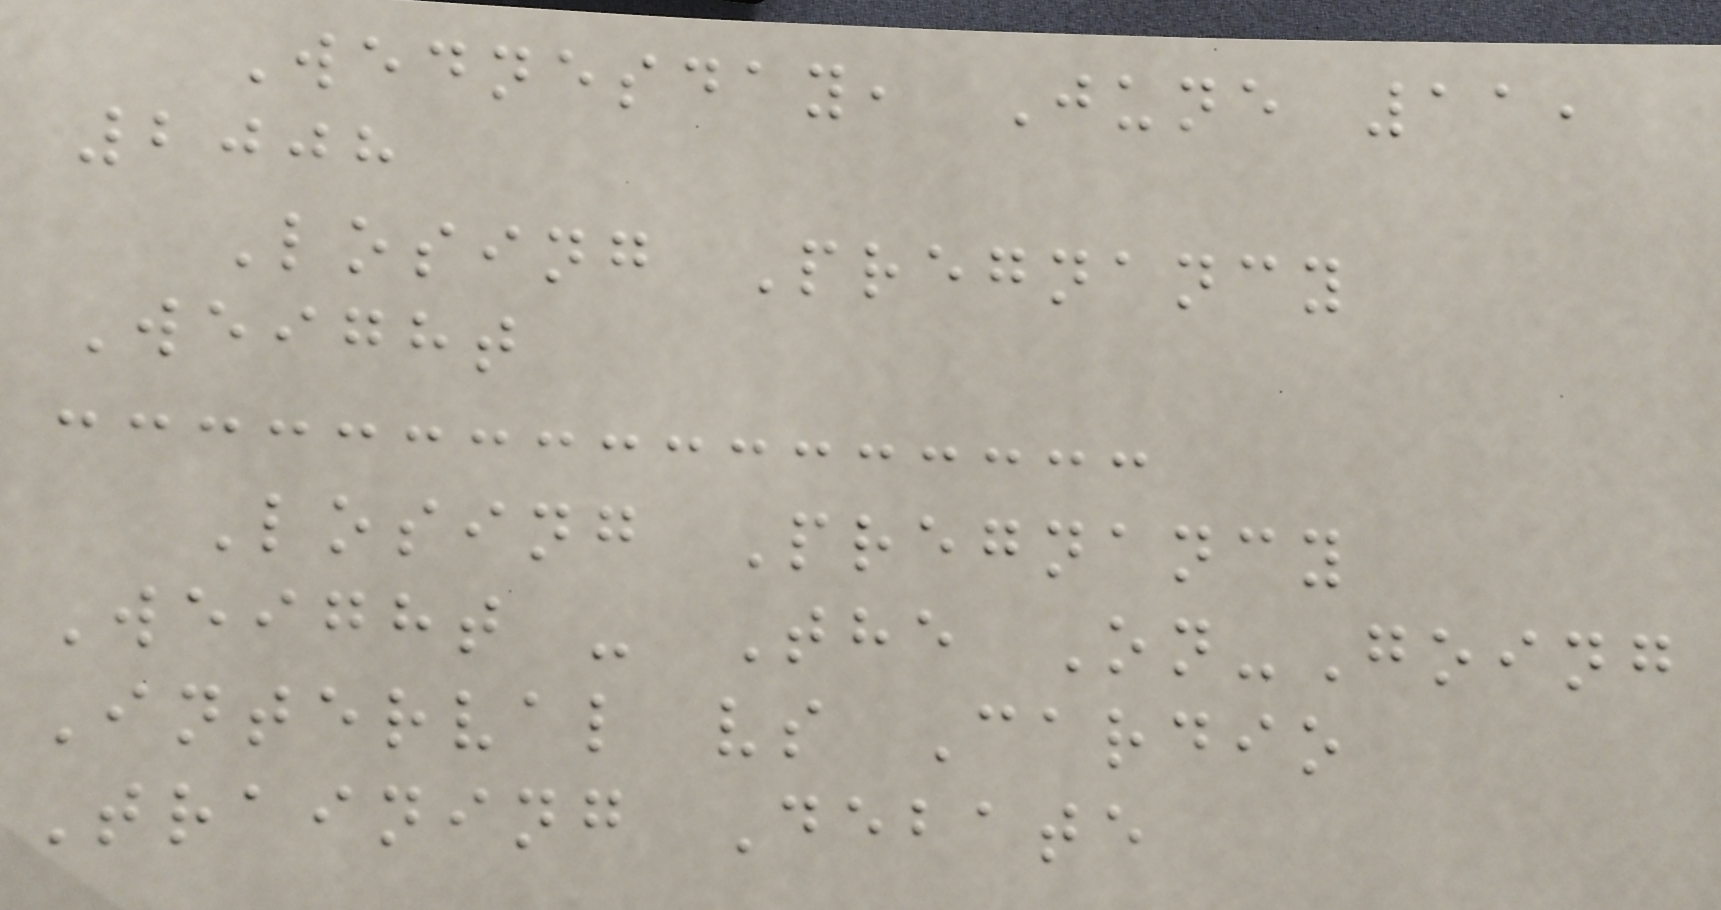Wednesday, June 11,
2008
Losing Pregnancy
Weight
Losing Pregnancy
Weight - The On-Going
Interval vs Cardio
Training Debate
